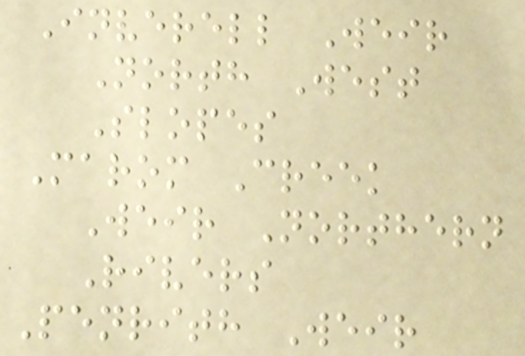Inverell Weir
North West
Slopes
Marom Creek
Weir Northern
Rivers
Penrith Weir
